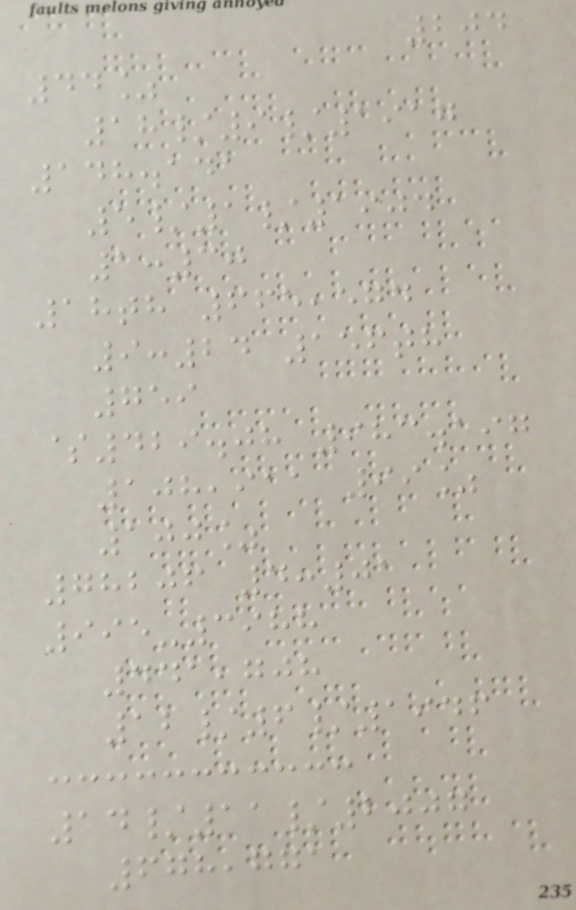204
44%
18/9/1917
148.141
5/1/1904
1:30
18th 665,574
9:24 156th
759
$429.08 983.197
108,911 99%
100%
78206 4:01
995-3988
441,708
12/6/1946
14/11/2007
678,771
